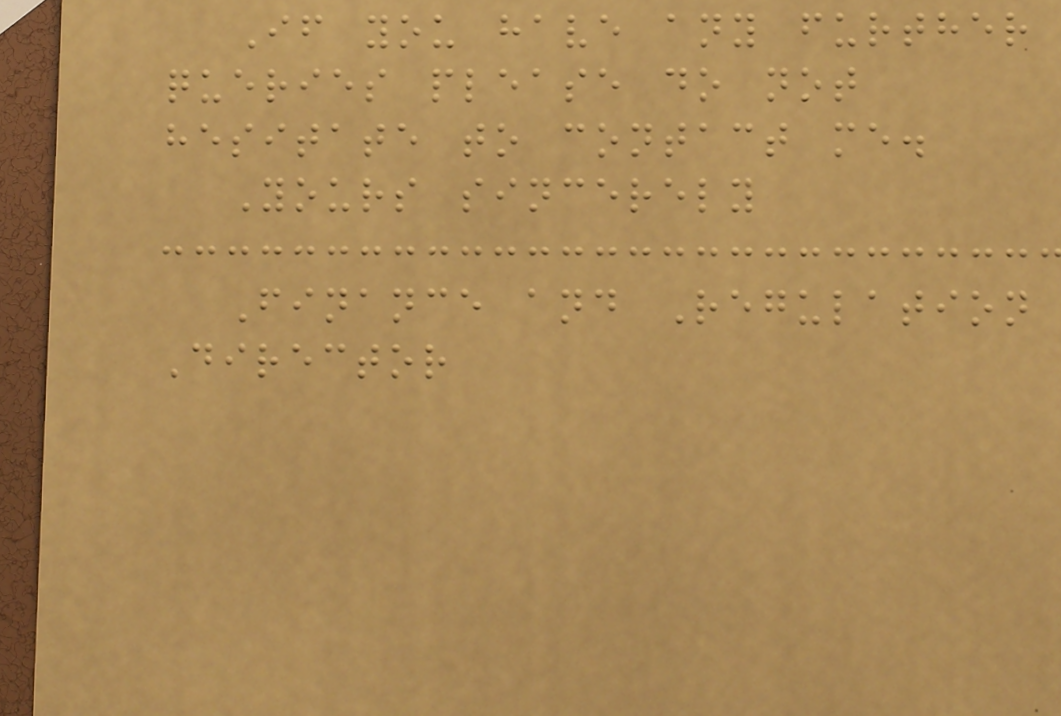If you have any further
queries please do not
hesitate to contact me.
Yours sincerely
Finance and Regulation
Director
